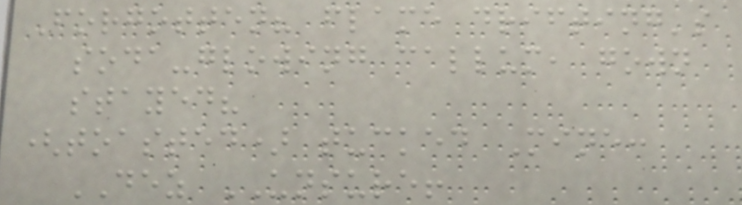Forgotten? flame drifting's
soda-glowing callum, gown
stayed?
(toasted) tucked Mine:
DEZ UNSURE!
